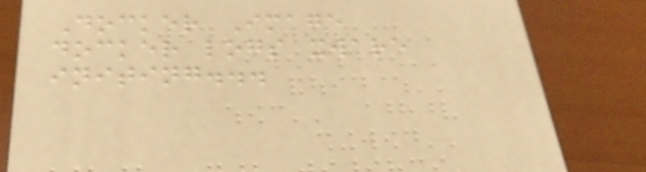Docker Image
docker logs xware
initing...
